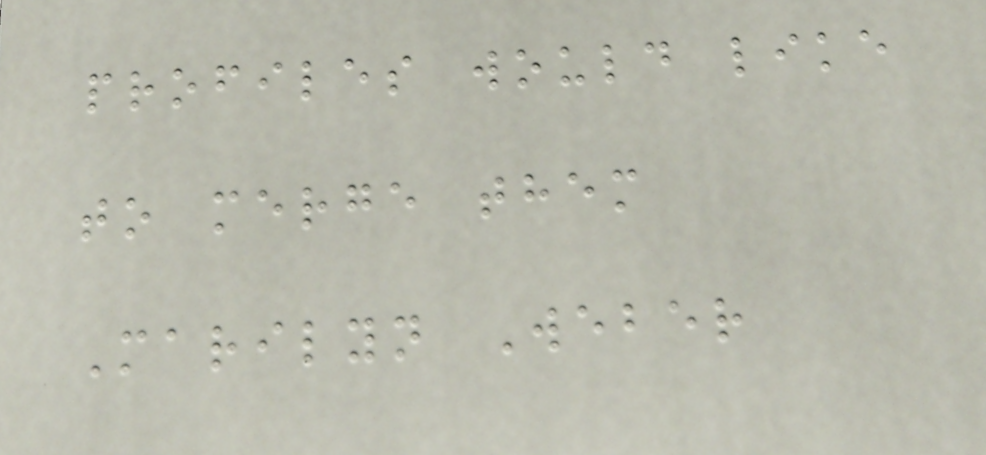profiles would like
to merge them
Marilyn Weber
